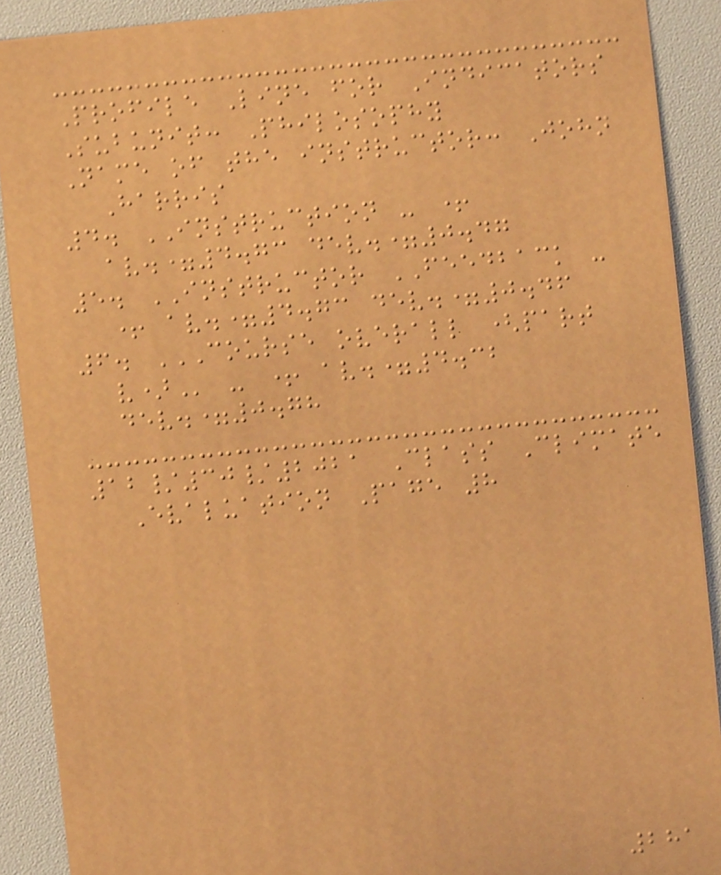Profile Line for Indicators
Subunit: Philosophy
Name of the instructor: John
Harris
4. INSTRUCTION - +
av.=4.73 dev.=0.47
5. INSTRUCTOR FEEDBACK -
+ av.=4.73 dev.=0.46
6. COURSE OVERALL (PART
V) - + av.=4.32
dev.=0.78
12/30/2021 Class Climate
Evaluation Page 8
281
